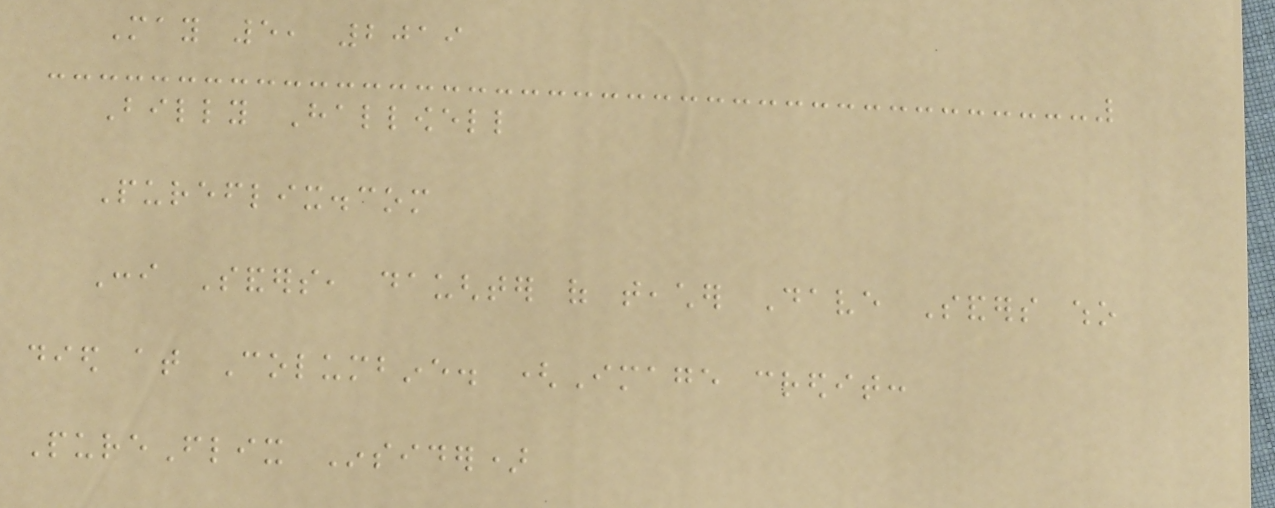May 5, 2019
Billy Hallowell
Pureflix.com
Coni Sanders, daughter of teacher Dave Sanders who
died at Columbine. (Image credit:
PureFlix Insider)
